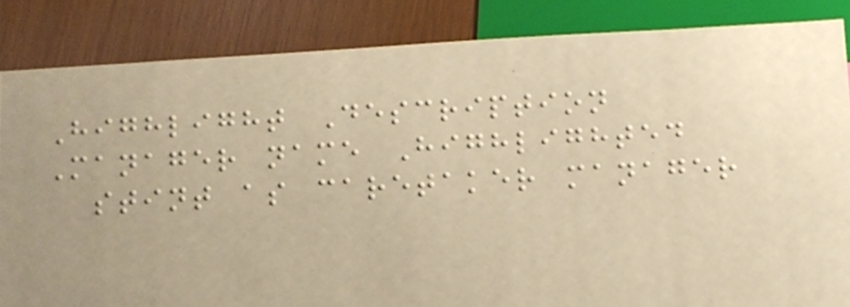Highlight Description
Manager name Highlighted
stint as caretaker manager
